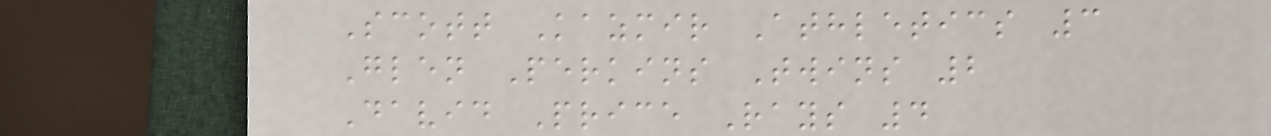Scott Kazmir Athletics 3
Glen Perkins Twins 2
David Price Rays 4
